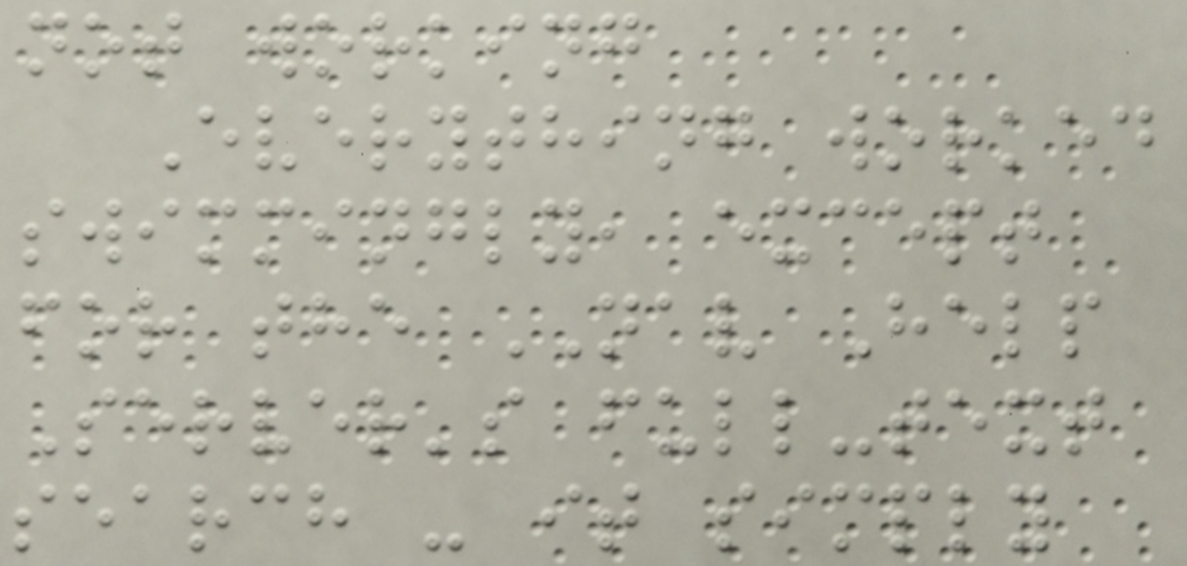not working
Everything worked
swimmingly, except
for the NAV Help
Server's full-text
search - it simply
